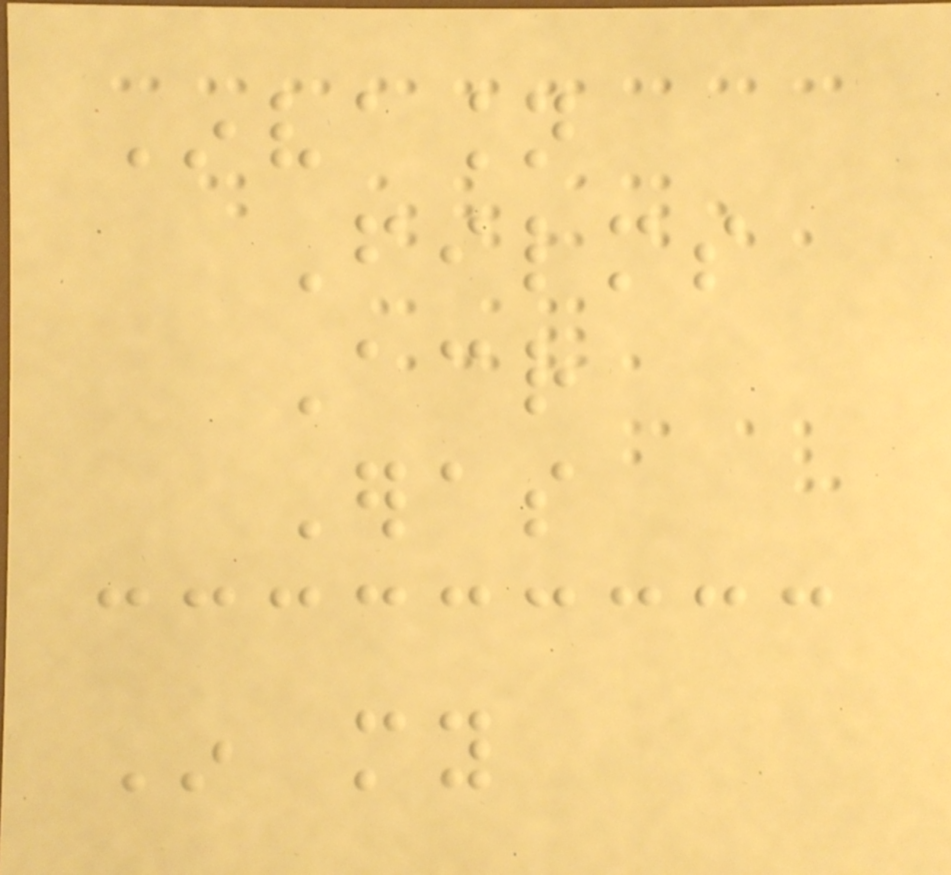Invasion
Films
Across
Eras
In my
